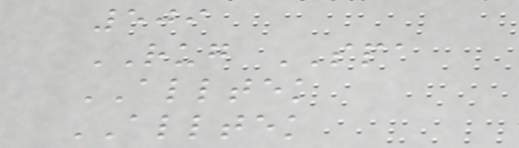509
RUG SPA
ALLTEK
ALLTEK
